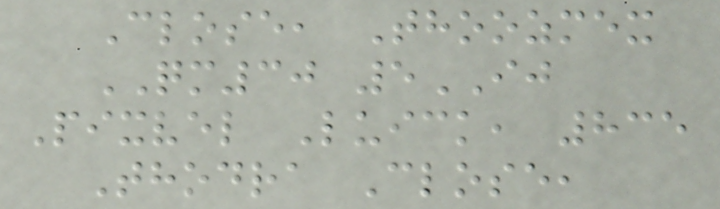Close, Thoozmex
QM30 5IJ
Pixvel Luick, 835
Thodra Close,
